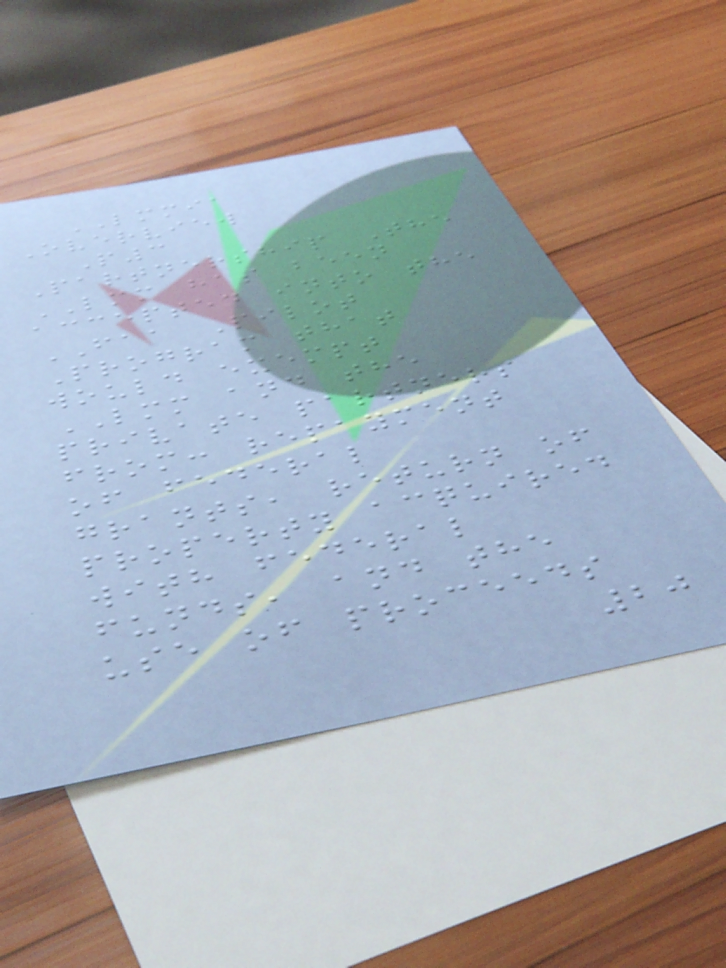LMMIA
Overview
P3
Partnership The
LMM has been
accepted into the
FAA Pilot
Program that
would exempt
LMM and the
private partners
from: repayment
of federal
grants, return of
property acquired
with federal
funds, and the
use of proceeds
20
